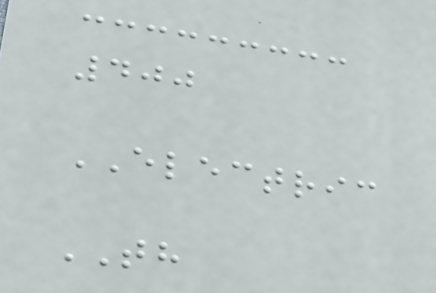400
ELECTRIC
TH
